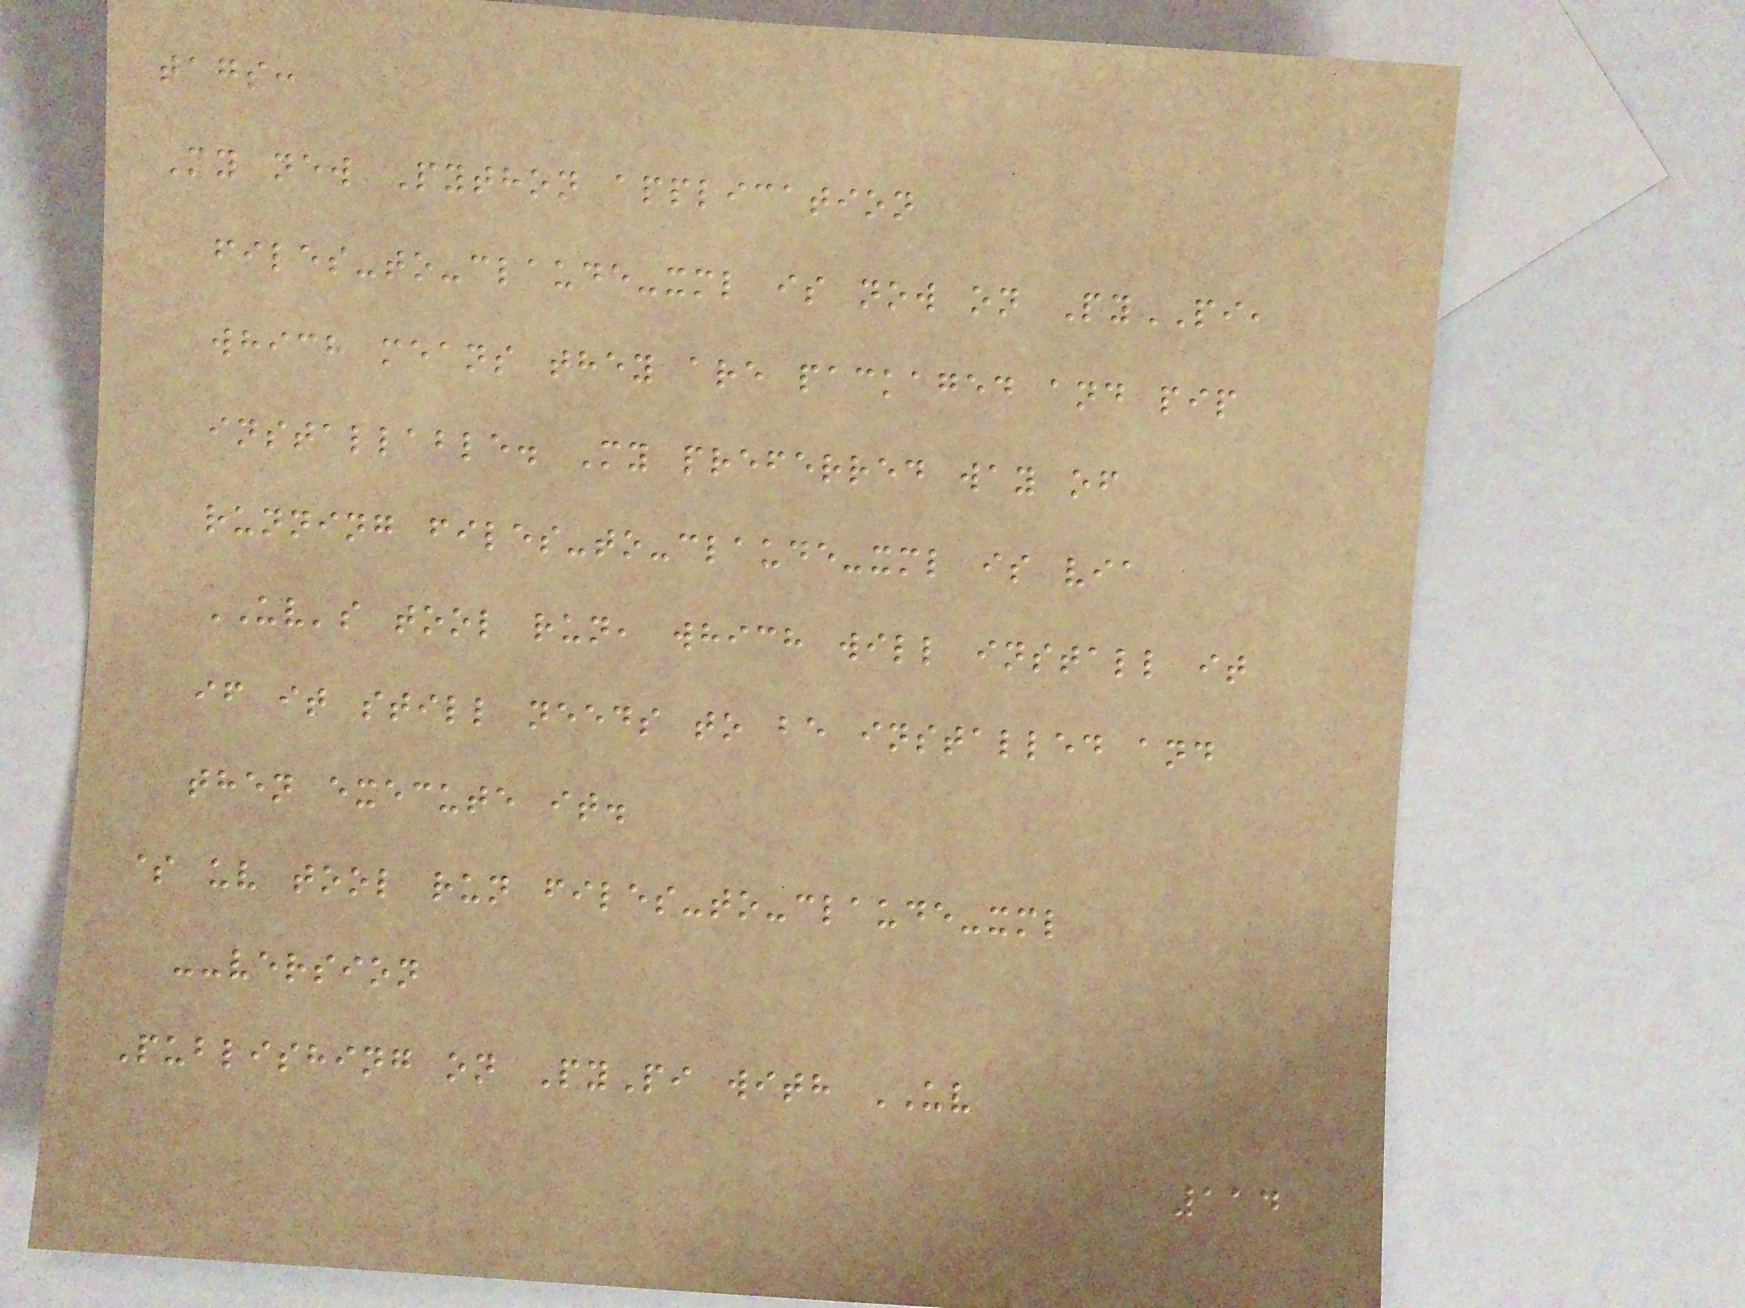tags:
My new Python application
files-to-claude-xml is now on PyPI,
which means they are packaged and pip
installable. My preferred way of
running files-to-claude-xml is via
UV's tool run, which will install it
if it still needs to be installed and
then execute it.
$ uv tool run files-to-claude-xml
--version
Publishing on PyPi with UV
114
